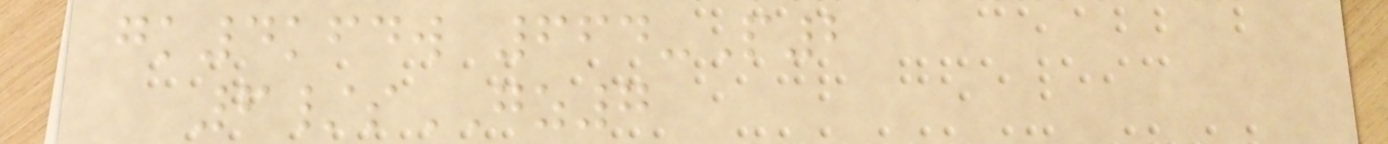gk4kfdw 664-P2
6/sGZ7
